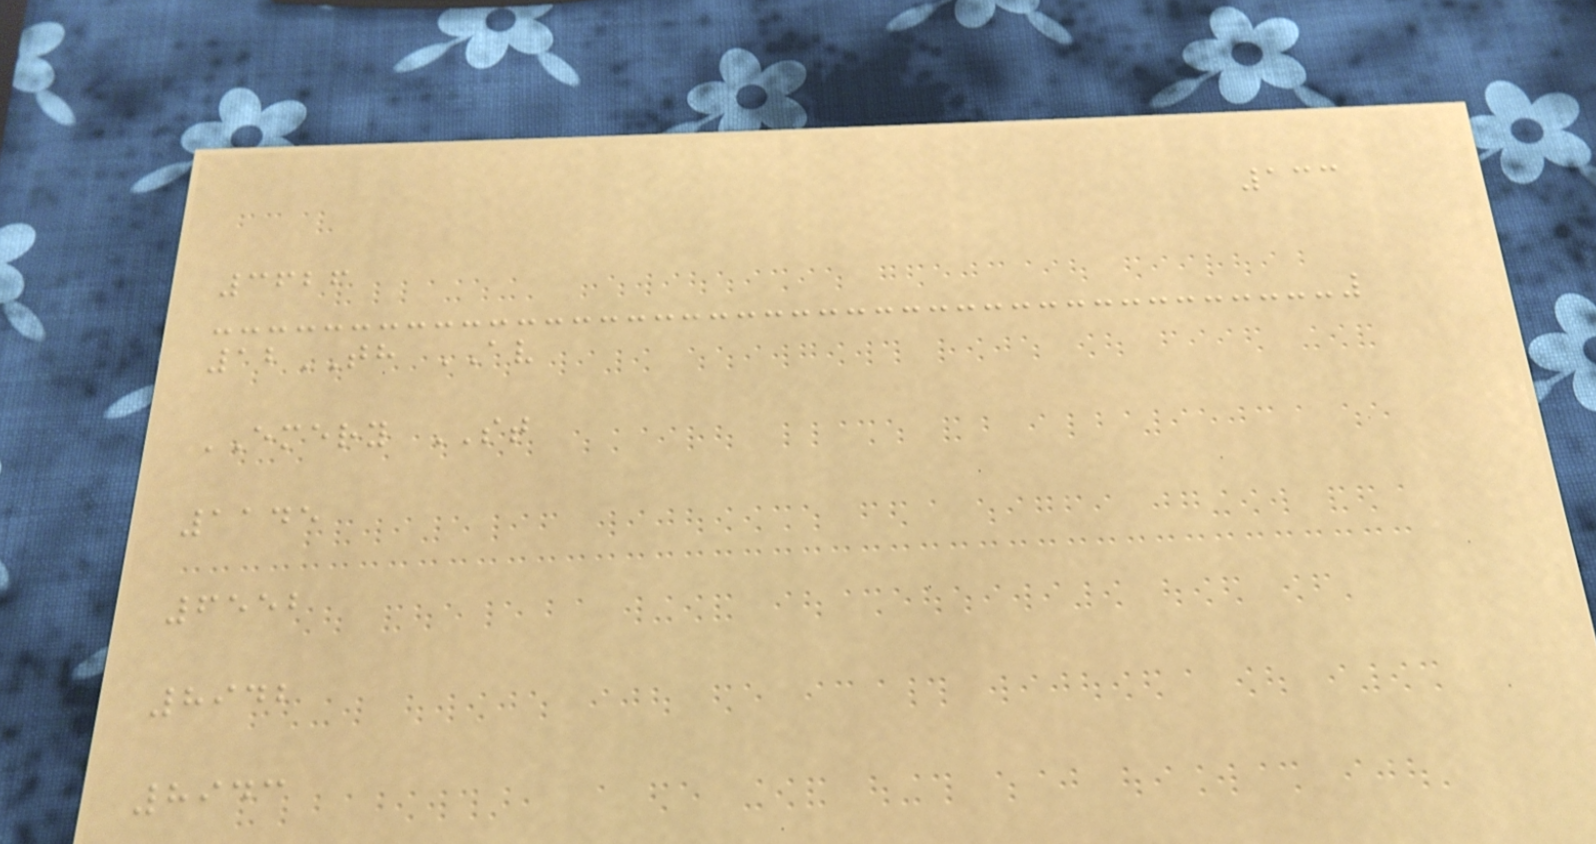133
3626
12TH AV
EMERY ST
1145
6552
8942
8943
